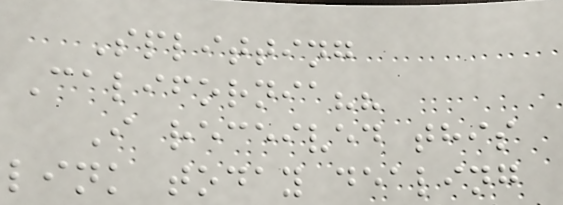Splitting
California??
I received this
link today dealing
